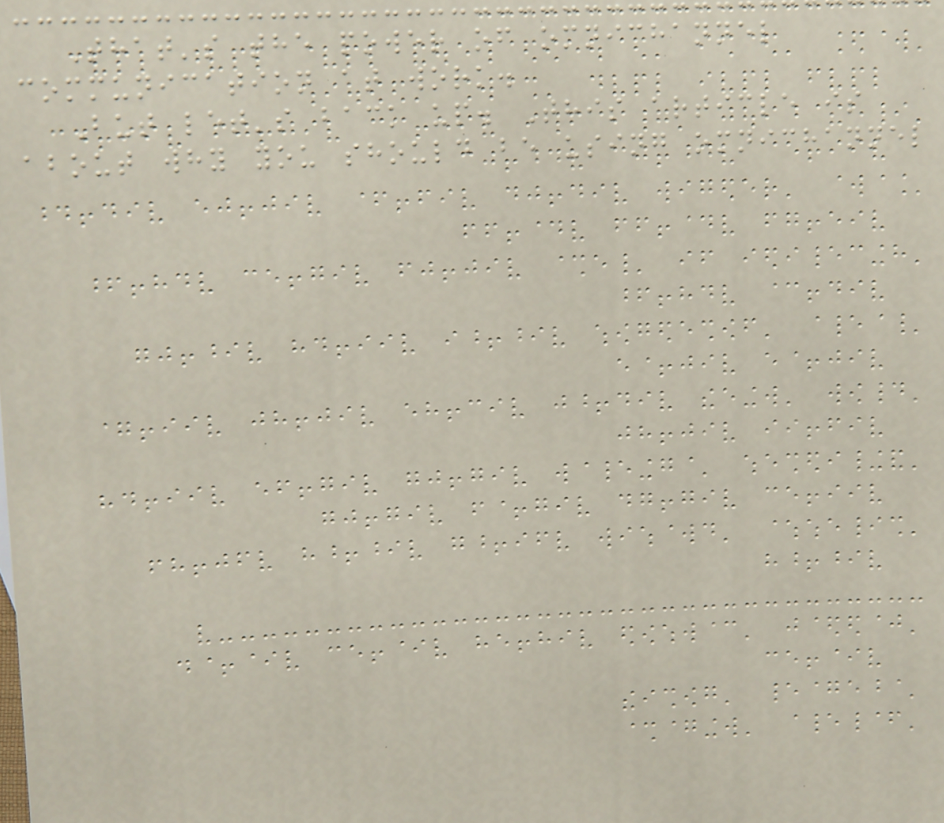That's the power of omnichannel
communication at work.
But let's back up. This article is
about why you should be using omnichannel
